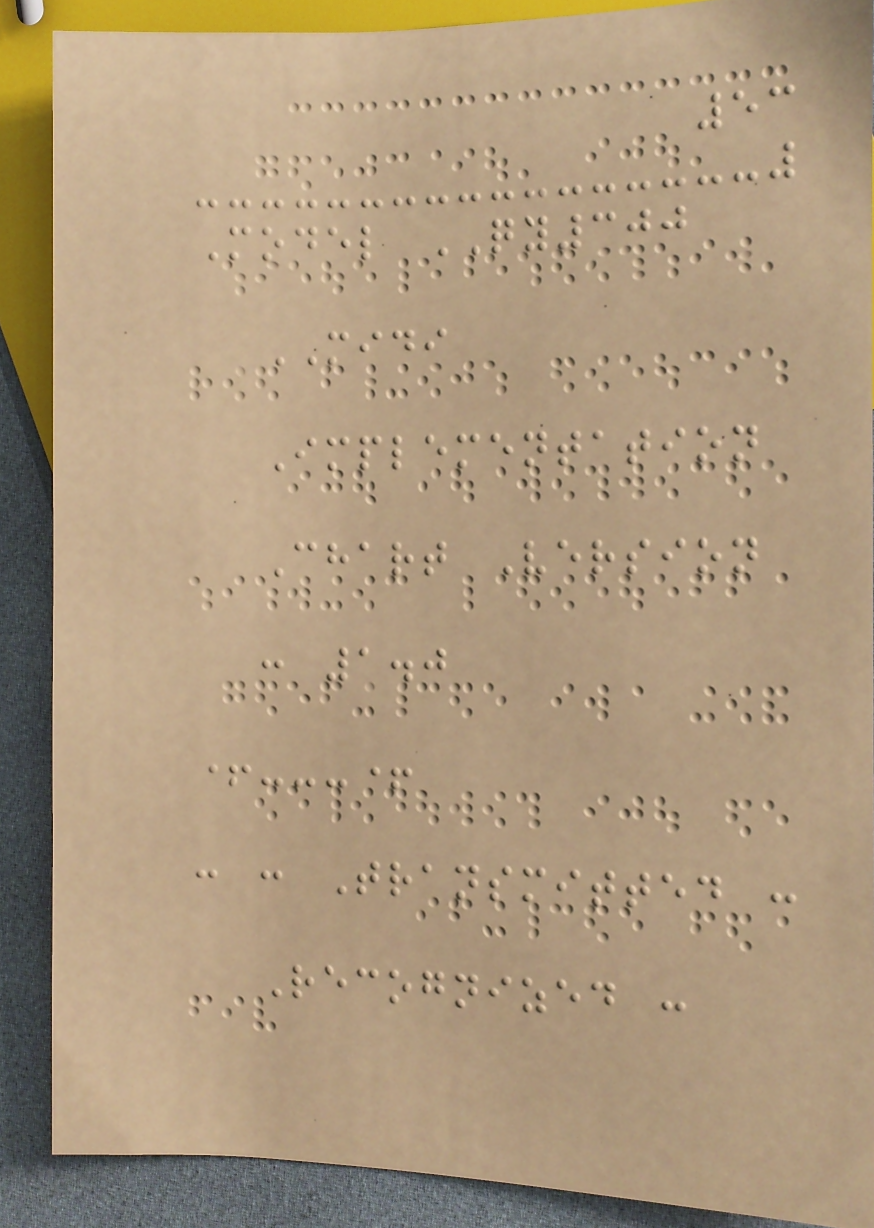53
Model QY300
MIDI
Implementation
Chart Version
: 1.0
+---+
: : Transmitted :
Recognized :
